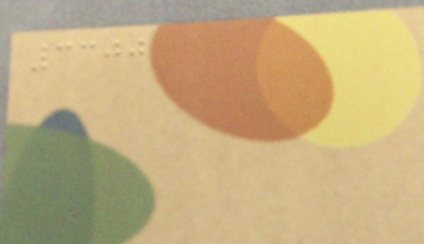3300
